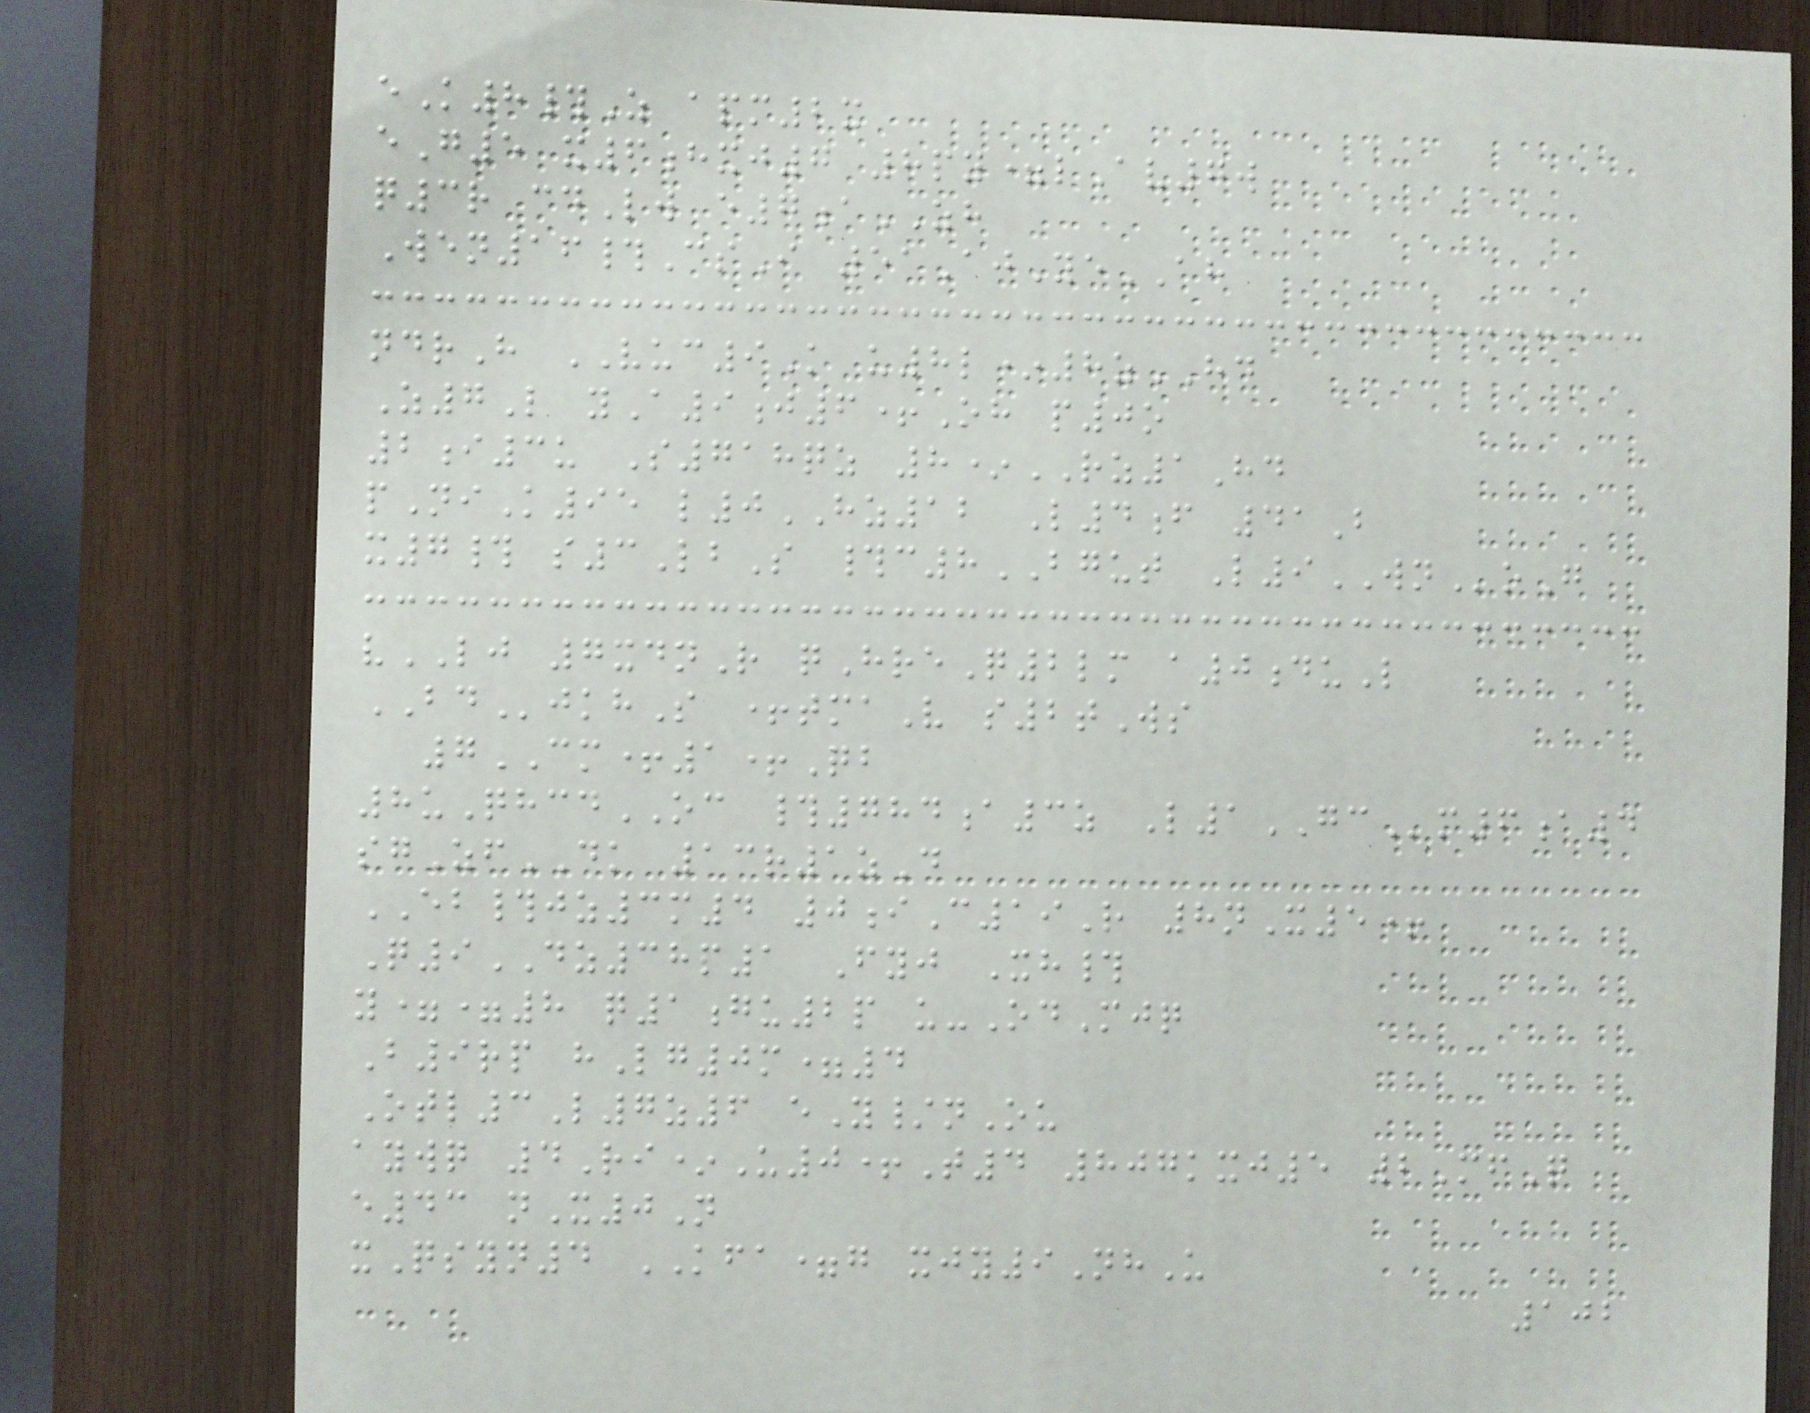eK8#Z apm2x
eG5 x6hxj7 8py=lAv7w
q3r cdLw e7aZH
Wen16#CsI 51AjYeAH
ndrH VUC9K u8l*8zHD
Z7L yA9j6+Oh p0o
2i3u S718qz 8*RZ1Hd
pNiK95 l0HZ12 L4f 41B
x7# s3LbS #c8BGUT L9WNoG
vLJ 7xdnR qHreQ2lm a0duL
BDjkhS +tmaV s2tWs
7CM+1+Qb
8uQhcdOC #784a3z L1GCm6a4
sgZfDK 13r1zD
EB#jz3m4 0iC19R 8nX5+
Q9DZ38p1 Fyj Xh#
y==8 q1gu2p u-OdMjq
B9rp hLg0m=4
Otl3L7z6 eY/nOu
aywq 4Ri*U0+T4 807kxj5 2MfQ
e43 nX0N
xQsyn4 KFA=g xjy9NhU
102
